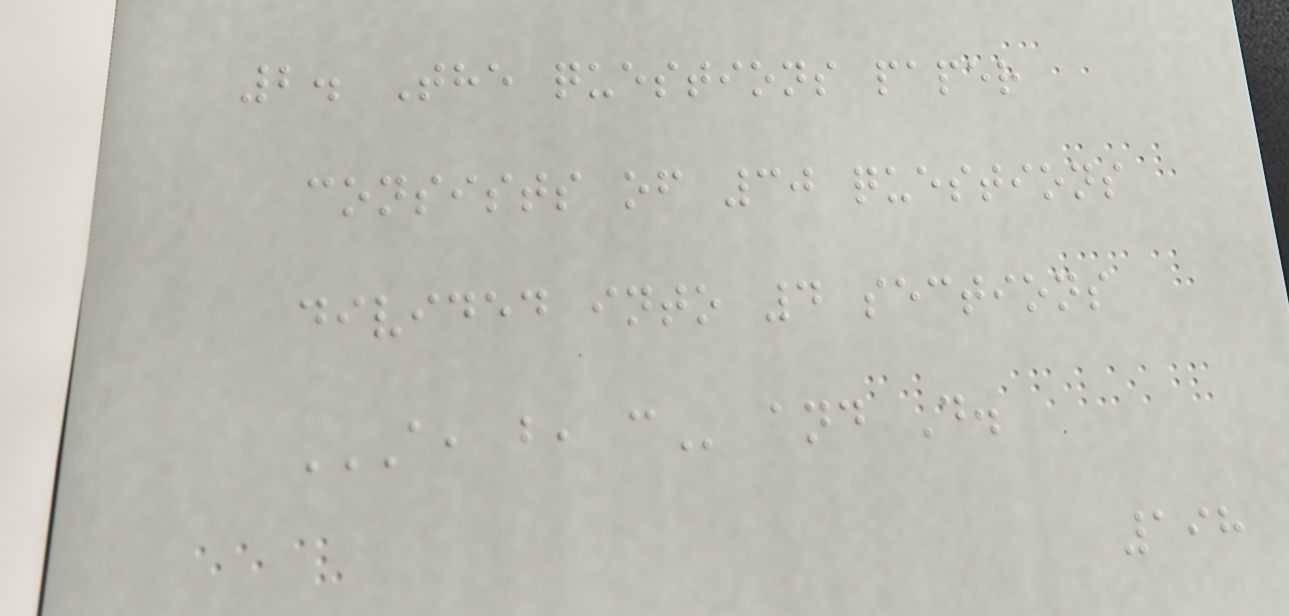2. The questions paper
consists of 30 questions
divided into 4 sections
A, B, C and D.
198
